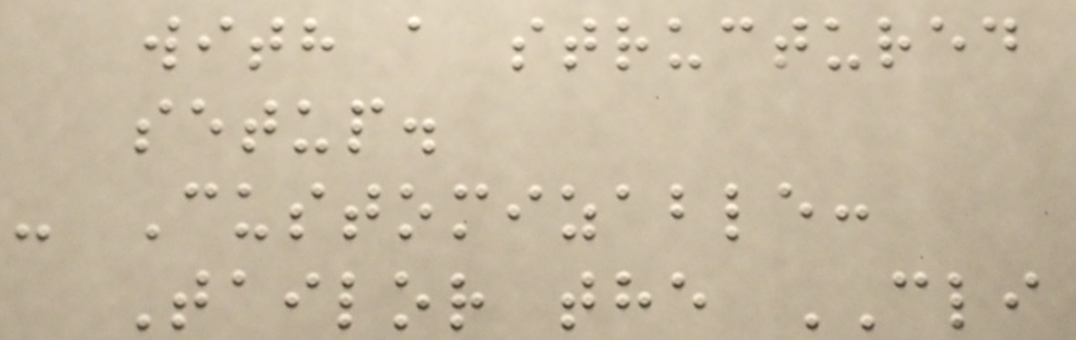with a structured
setup.
- Customizable:
Tailor the CLI
